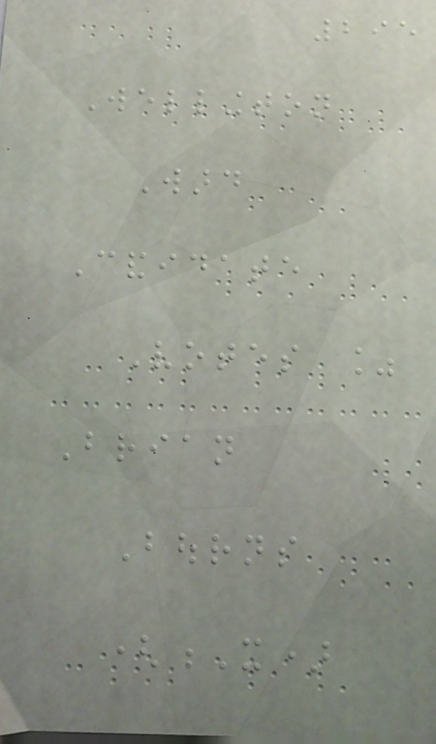295
Wellington
Ward
Candidate
Votes %
Brian
Bourns
(X)
